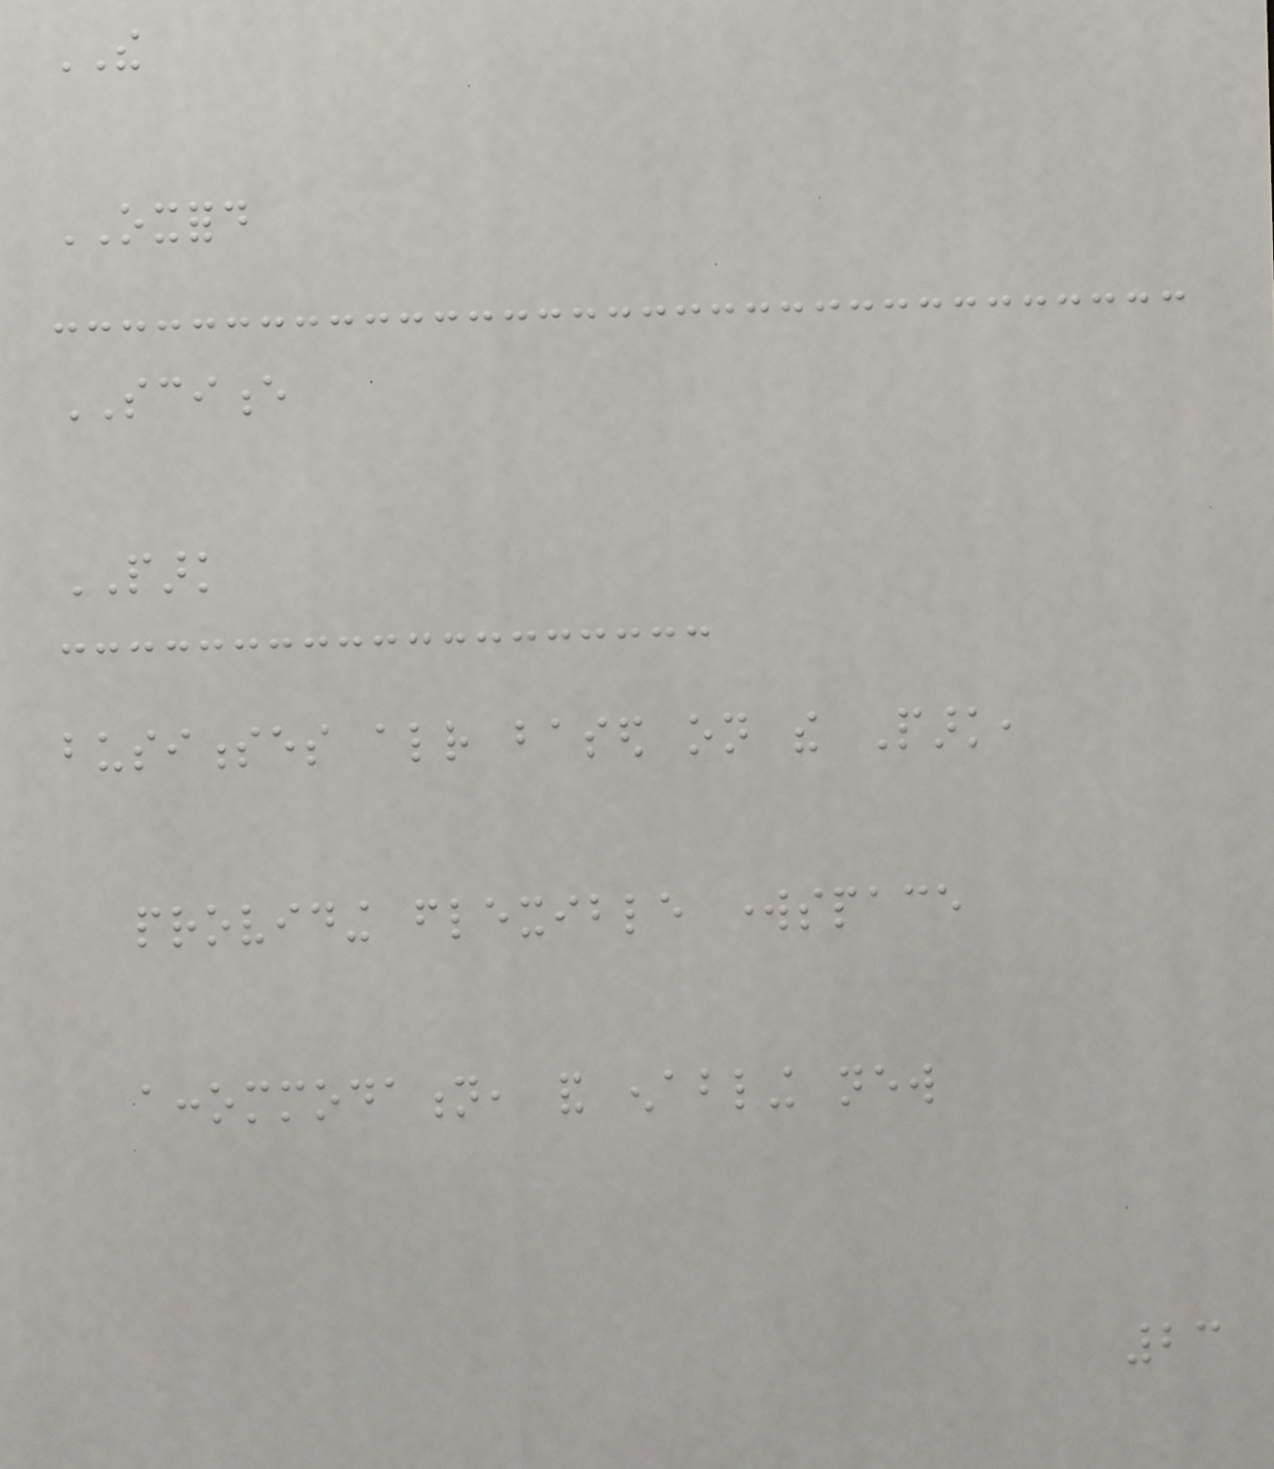THE
OXFORD
SCIENCE
PARK
businesses already based on the Park,
providing flexible workspace
accommodation, and enabling new
23
